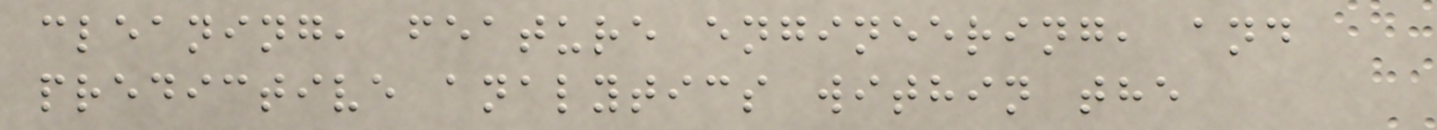cleaning, feature engineering, and
predictive analytics within the
